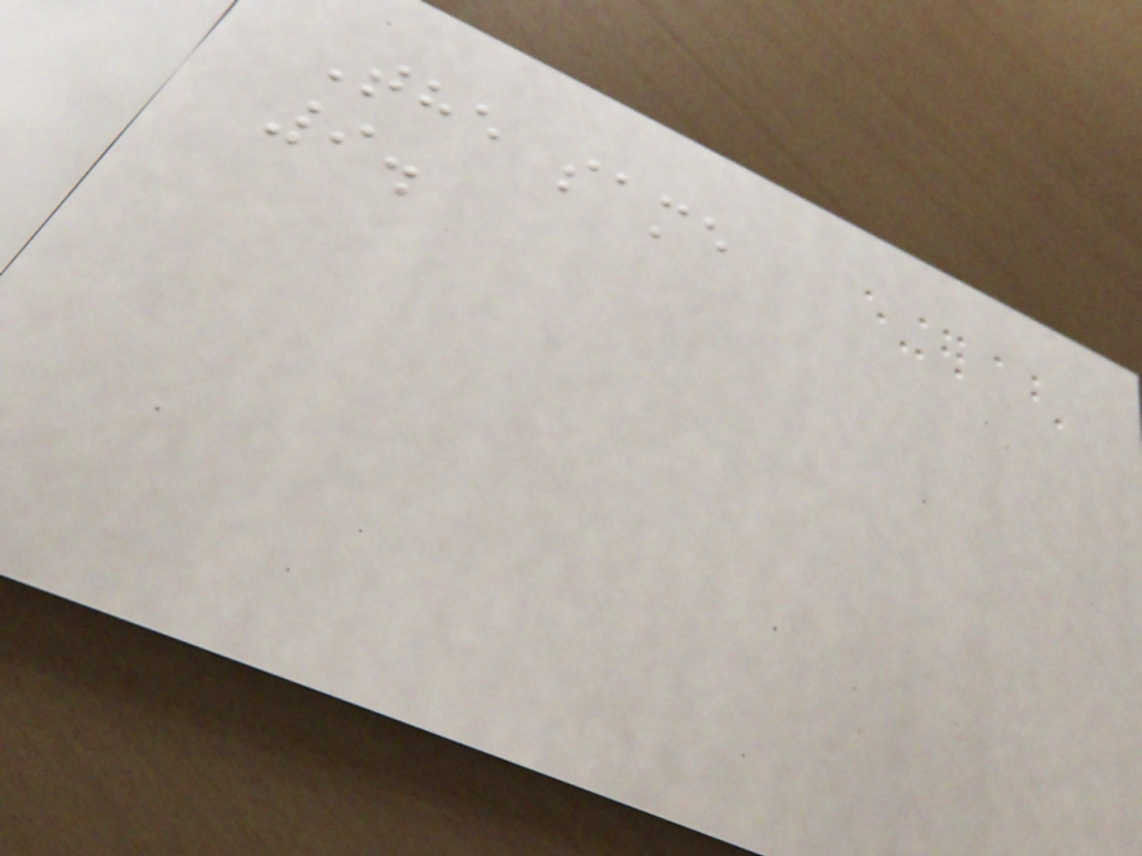The same
9.
